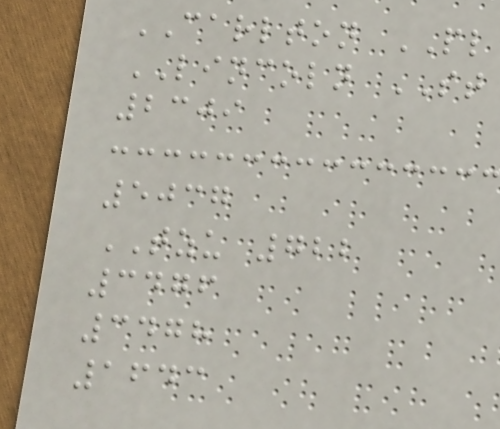CARLTON PL
LINCOLN ST
2309
5037
TZU 722
3476
3478
1643
